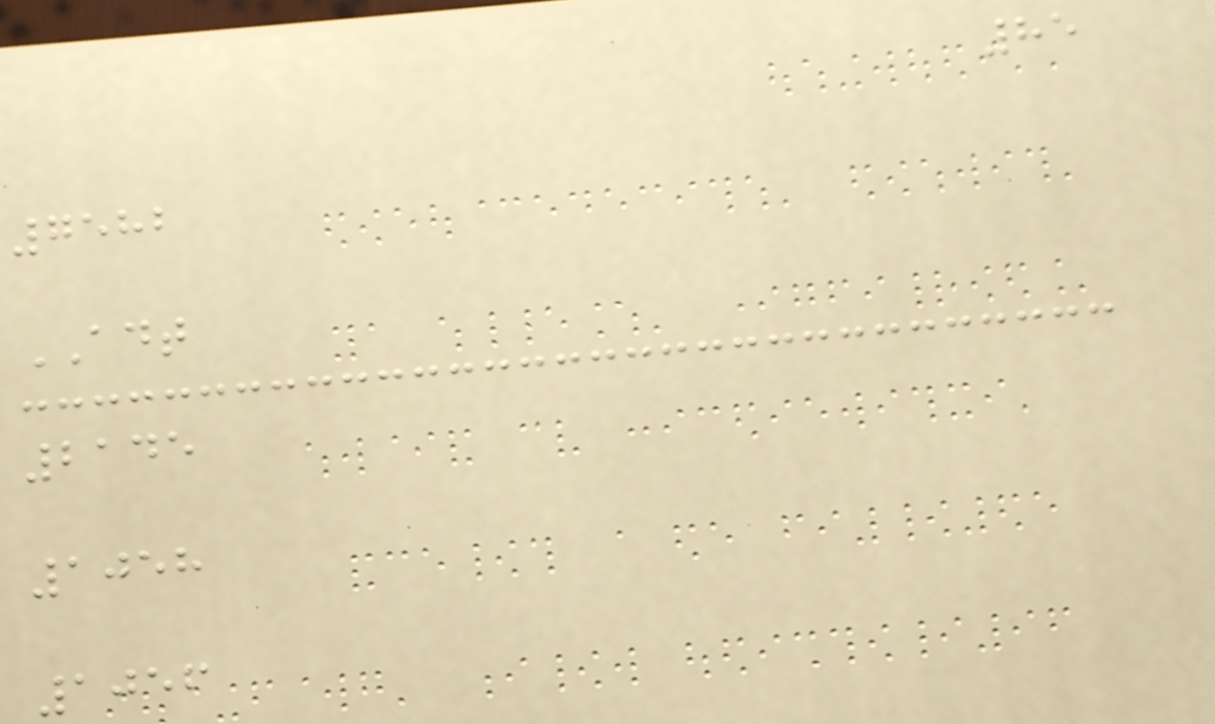85
7582
ADT
2145
1058
1056
